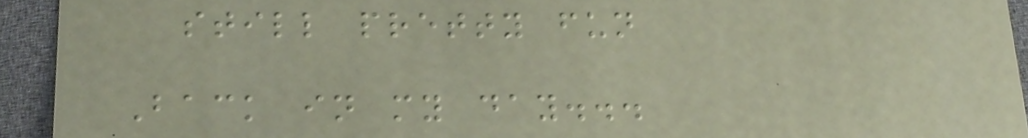still pretty fun
Back in my day...
